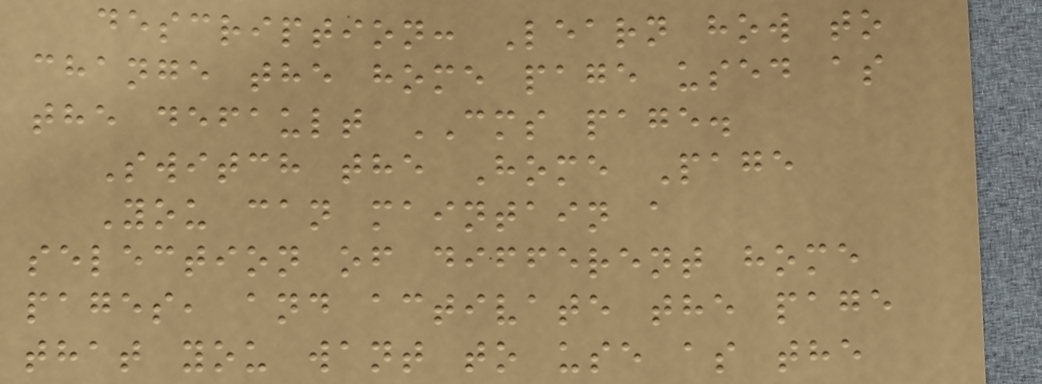description: Learn how to
change the home page used as
the default CMS page.
Switch the Home Page
You can maintain a
selection of different home
pages, and activate the page
that you want to use as the
